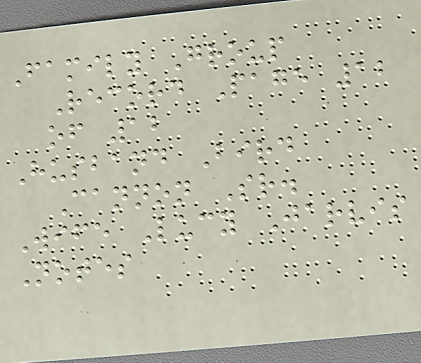Family Group
Record Page 12
of 12
Husband Bird
Cannon Sr.
Wife Lucy Jarvis
Notes
